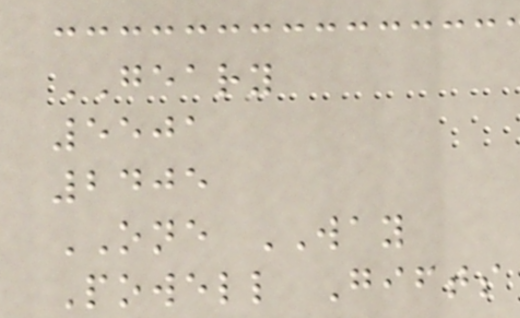GEARY
5501
2405
ONE WAY
Powell Gifts
